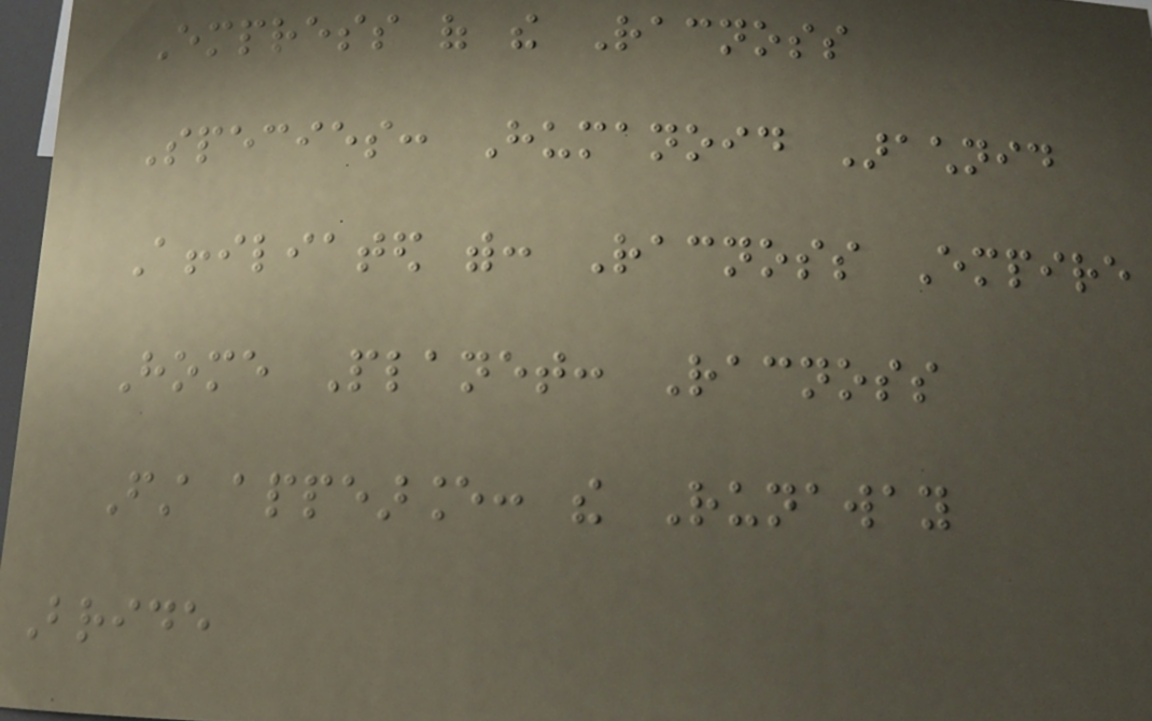Empress of the Racnoss
Species: Humanoid Arachnid
Affiliated with: Racnoss Empire
Home Planet: Racnoss
First appearance: the Runaway
Bride
